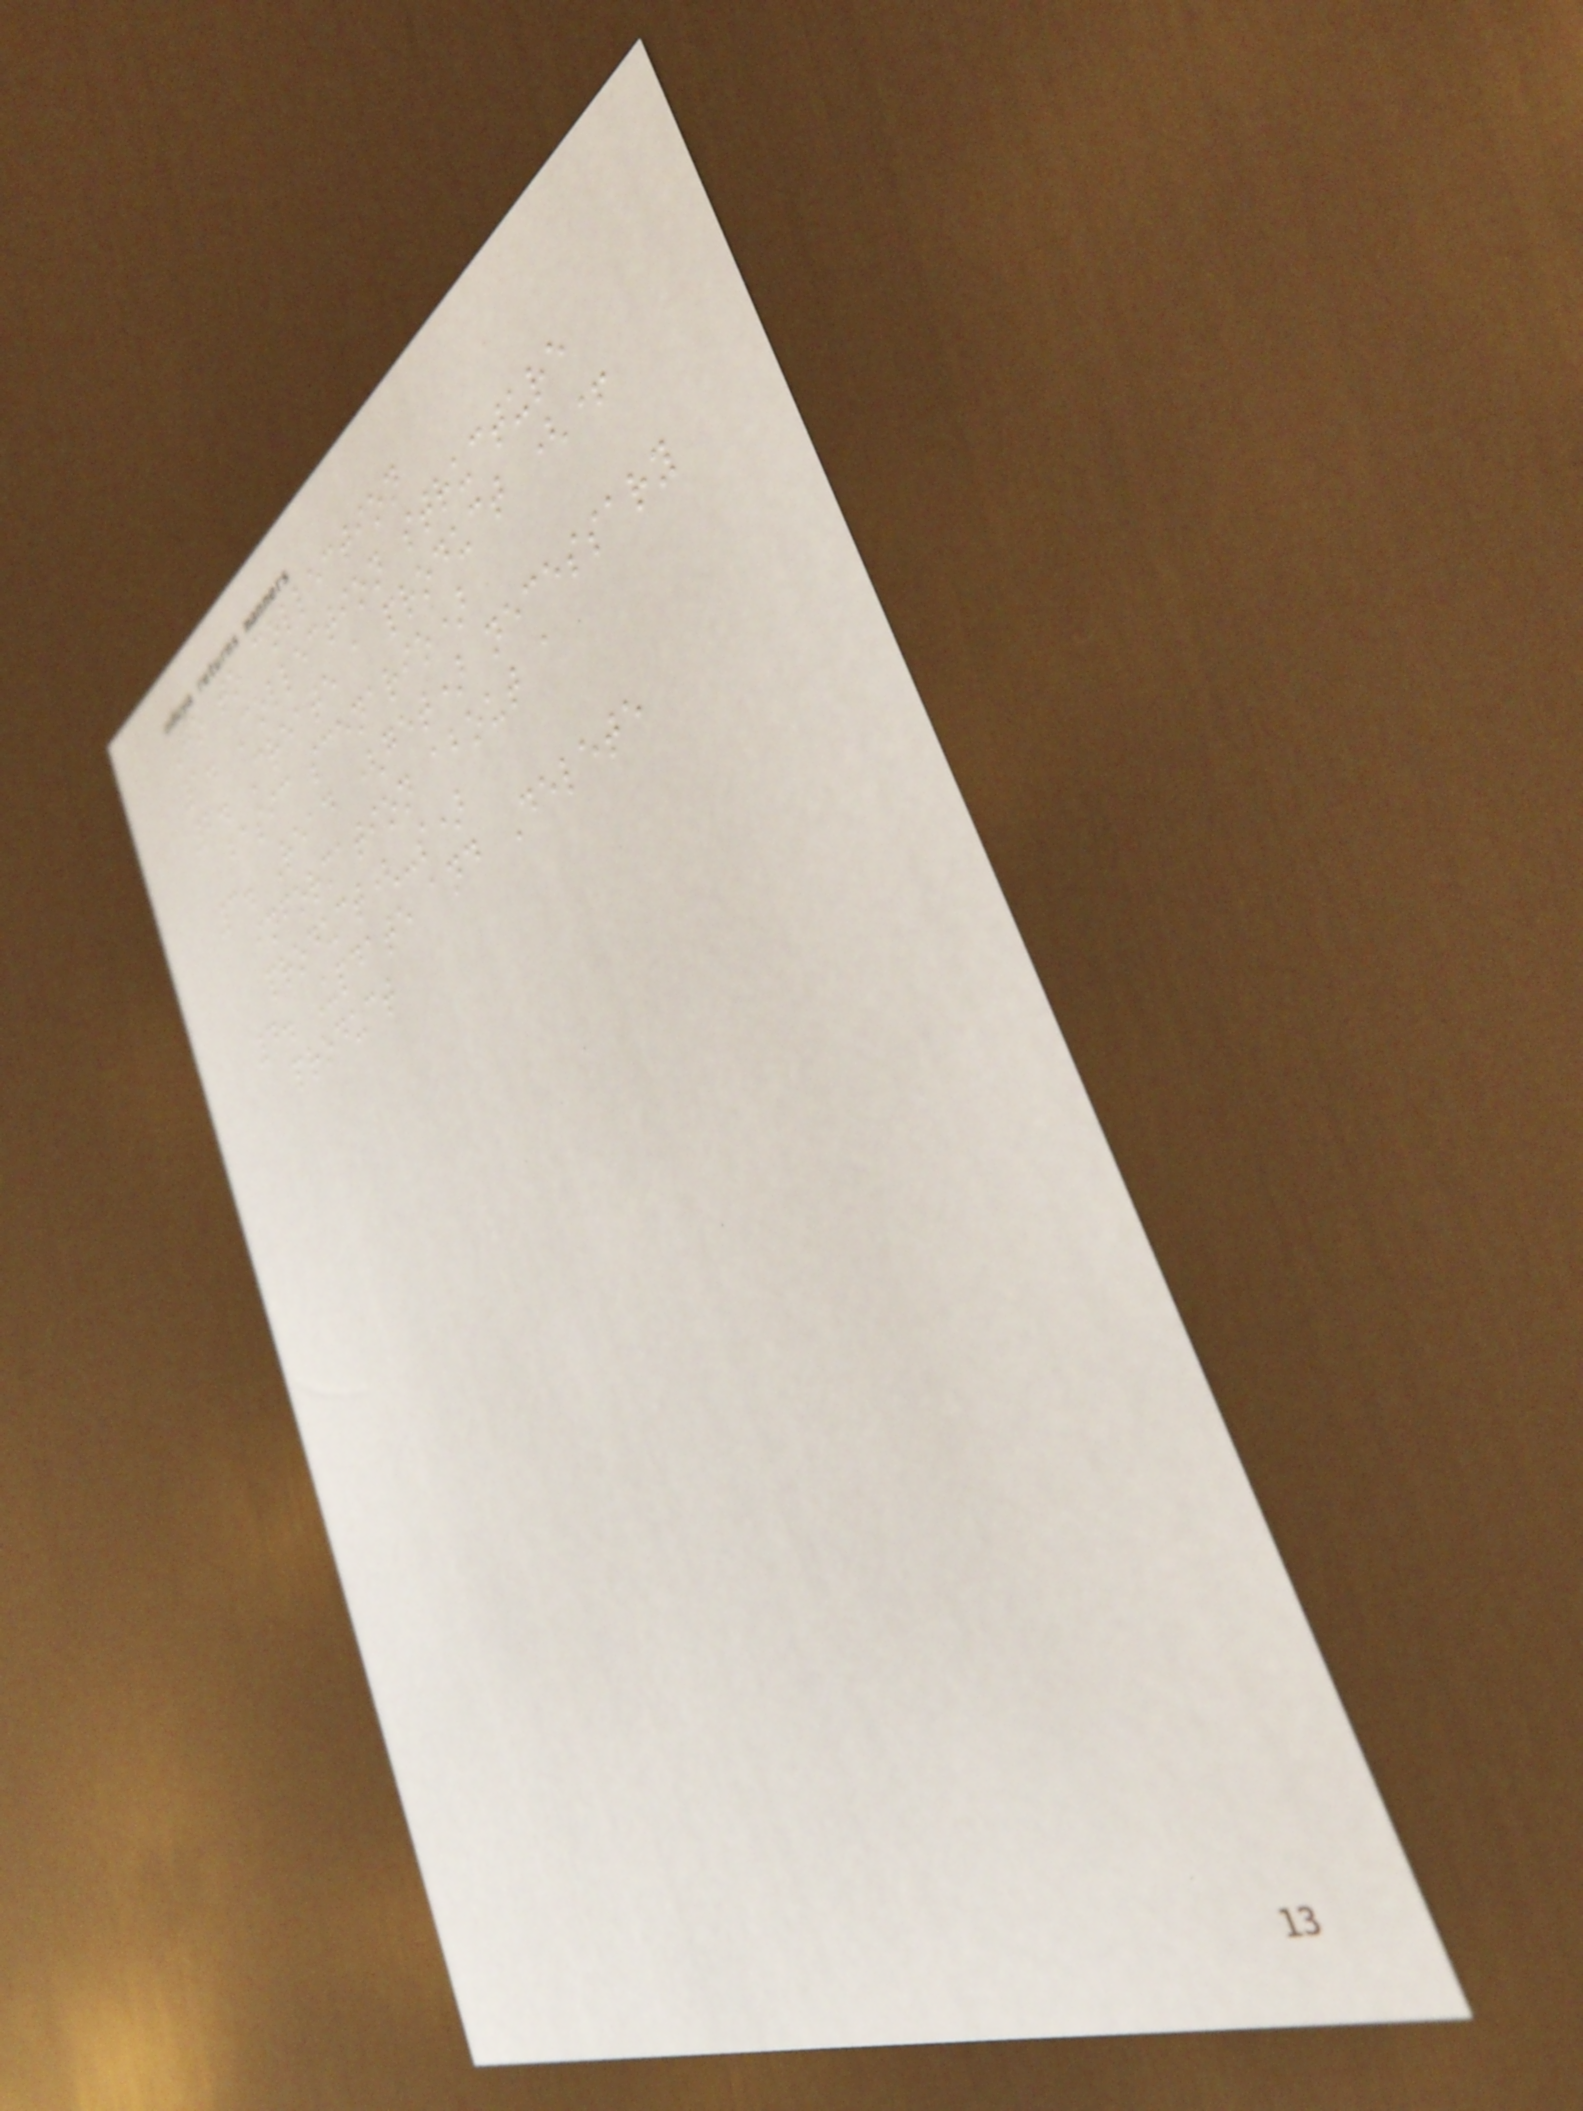Go to collection
1. Collection structure
2. Create a product (+
basic scenario)
3. Read (get) necessary
information about a
product(-s)
4. Update and Delete
product
